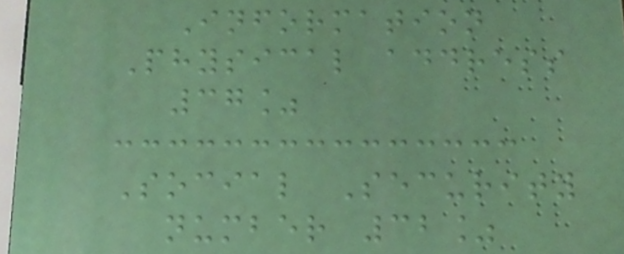Information
Physical address
37%
Social Security
number 32%
